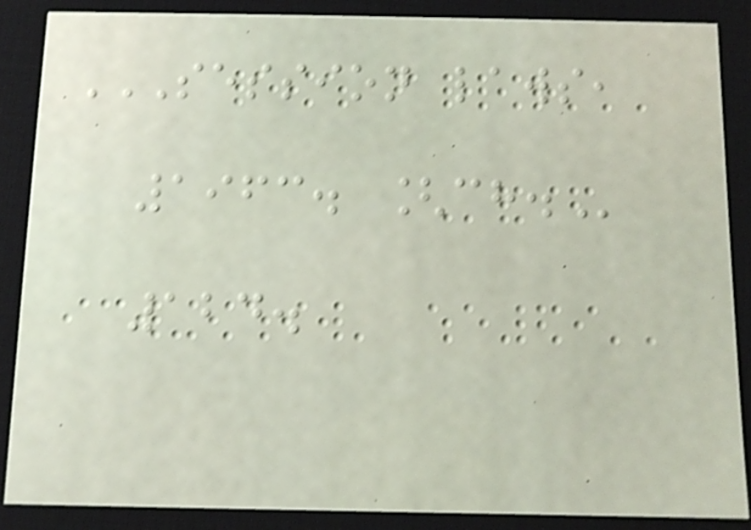SESSION LAWS,
1963. [CH.
124.
